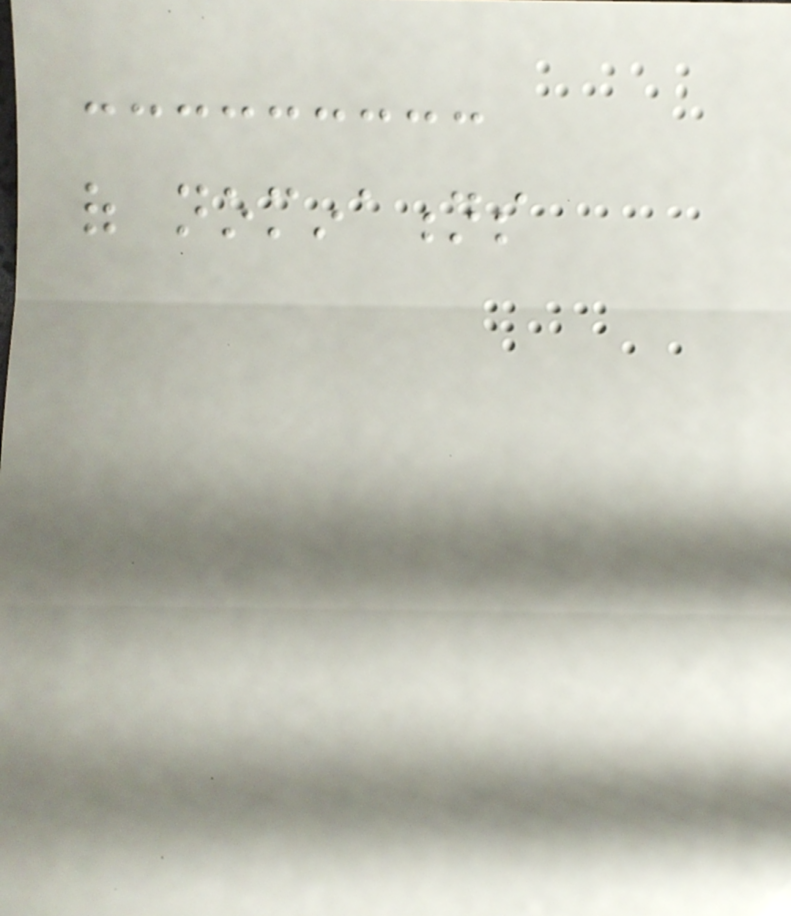of nominations
